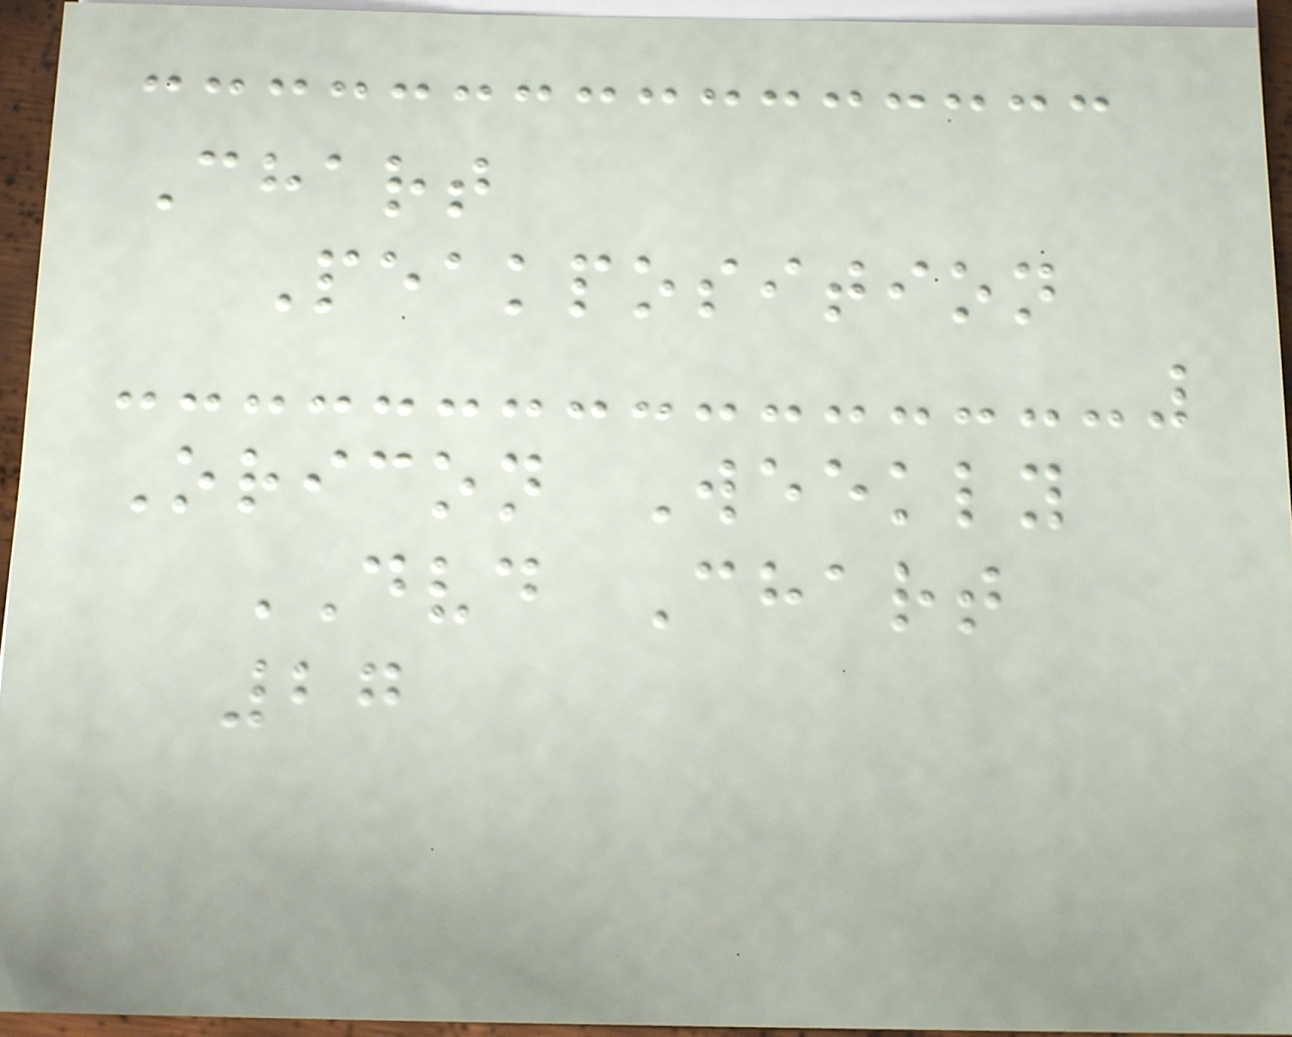Chart
Peakposition
Oricon Weekly
DVD Chart
27
